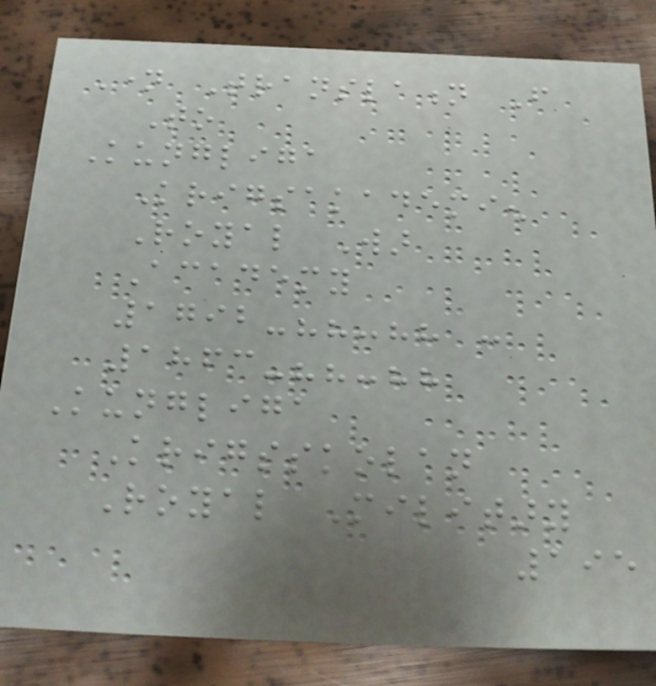Name Translation From
To
Kungliga
Krigsakademien
Royal War
Academy
1792-??-?? -
1863-??-??
Kungliga
Krigsskolan
Royal Military
195
